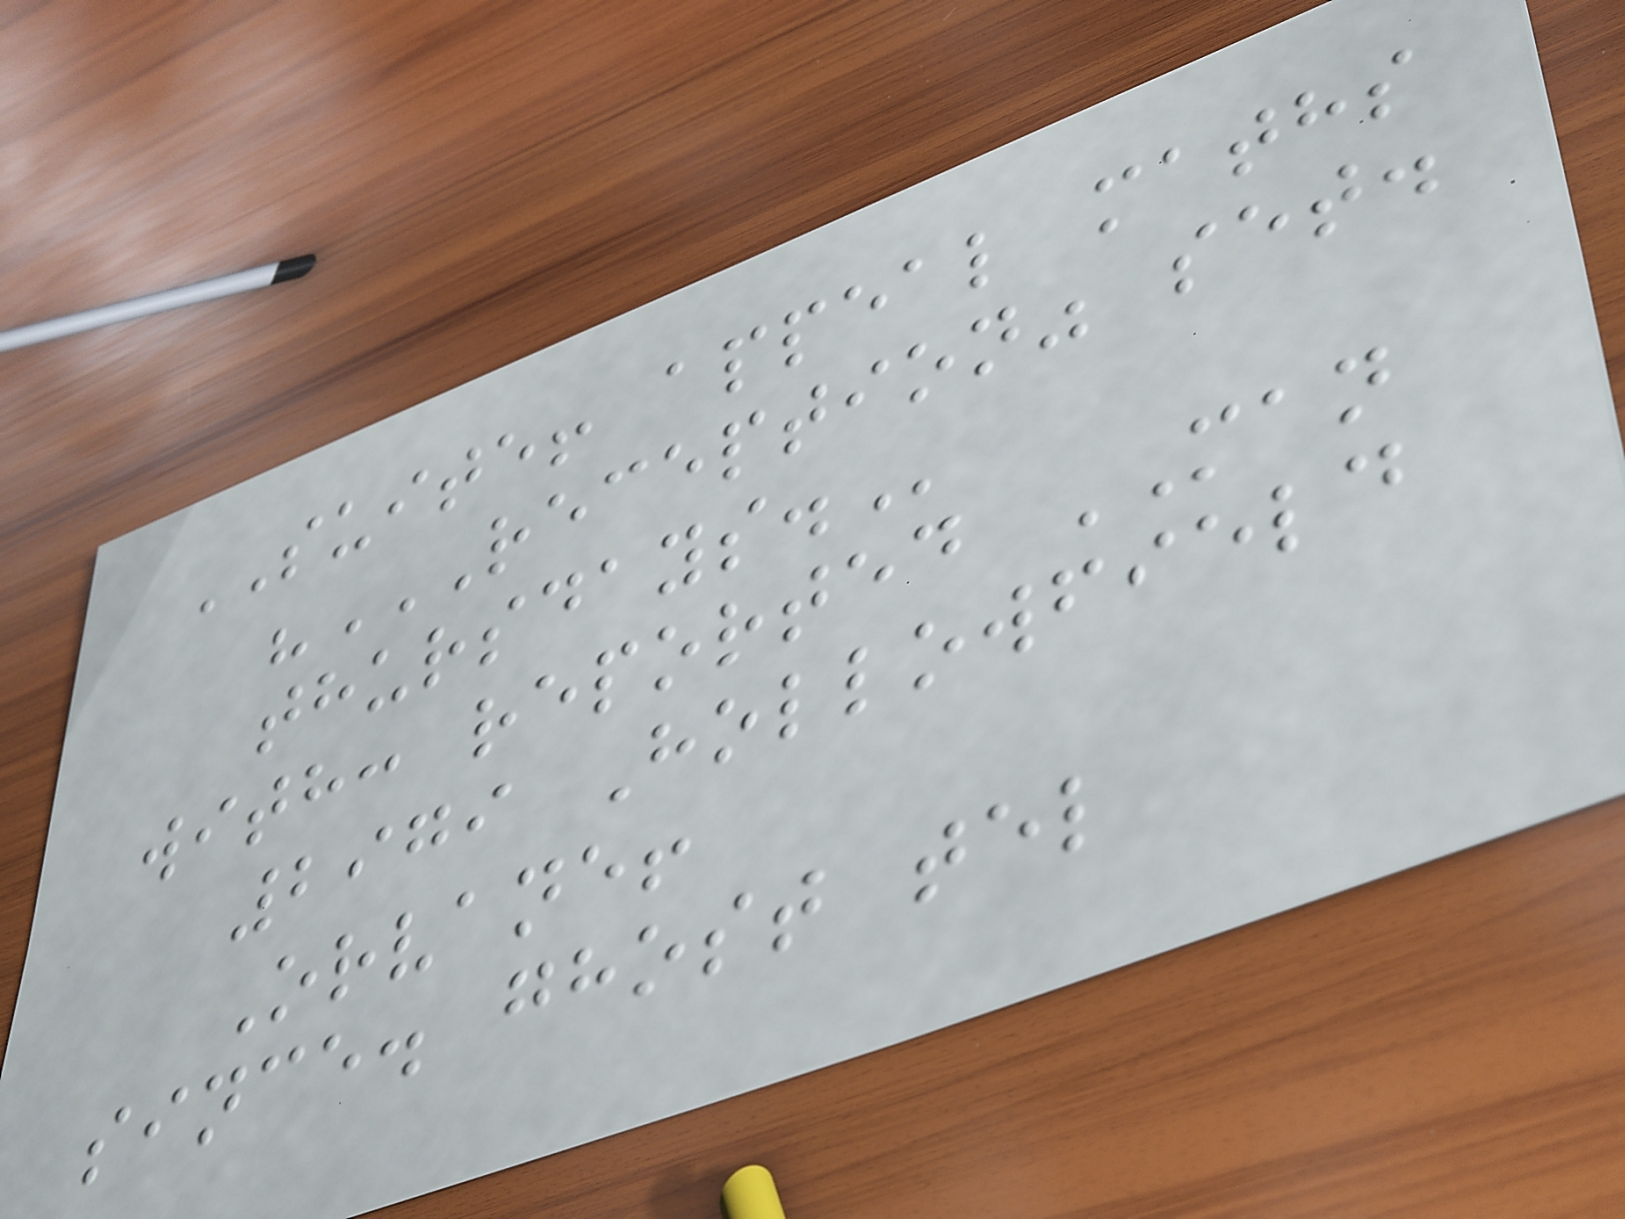SUITE! appeal maths
"RECEPTION" SET.
THURSDAYS.
with: reported MAN
2979 Hollowfield
Orvane!
since. ghost tel
